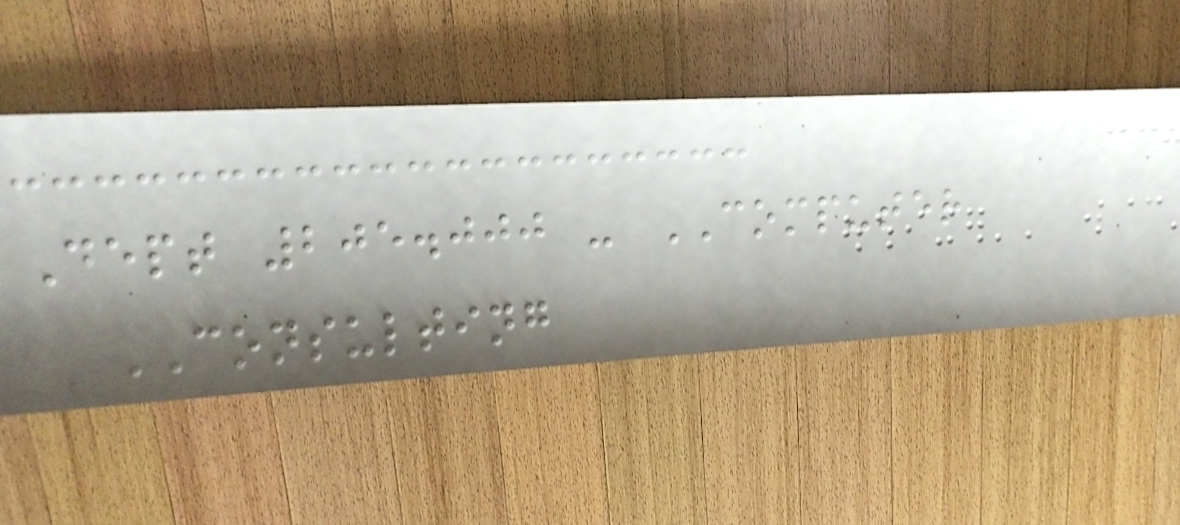Dept 205.000 - COMPUTER
CONSULTING
